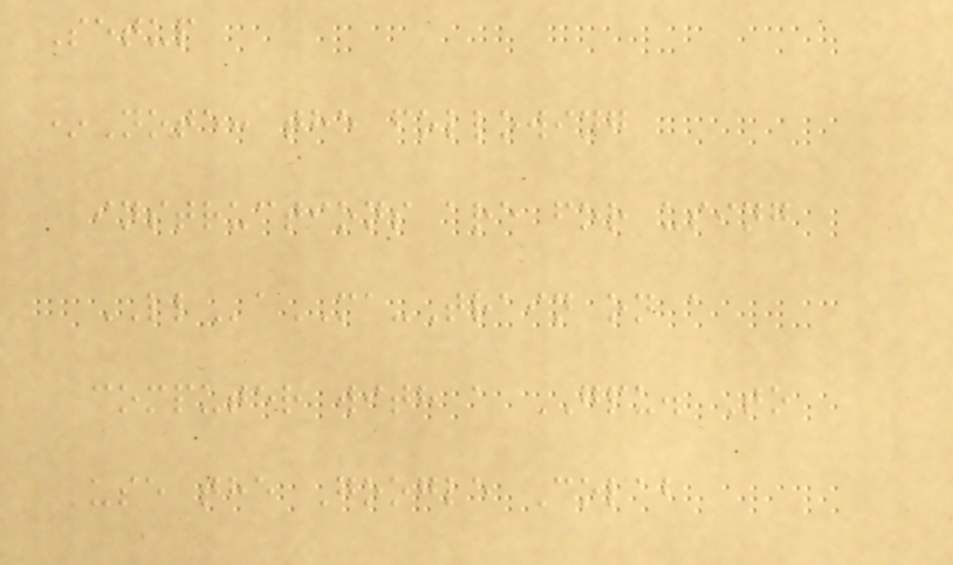Setup
*Note: the following
instructions are for using
LLaMA-Train on a
computer with a GPU. To
use the Google Colab
